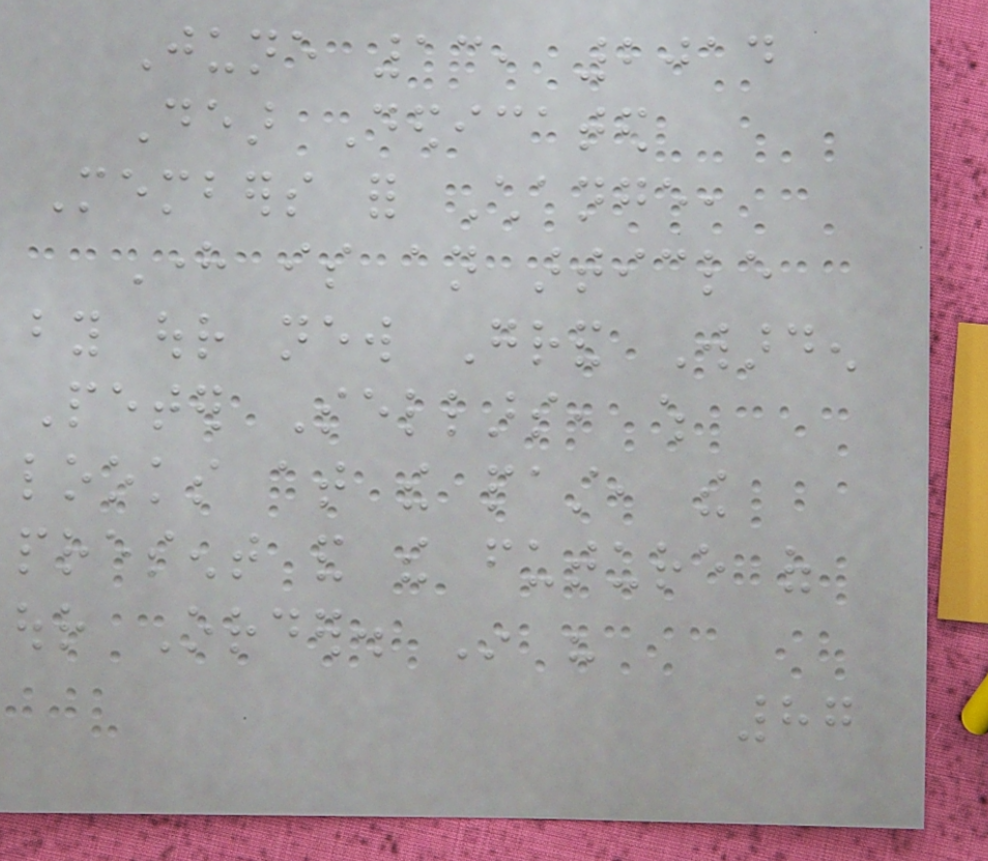June 13, 2014
Dear Dedicated
Members for Change,
Here is an article
by our new Grand Warden
Peter Sellars, which
looks at the past, the
present and the future of
our Order. In his
87
